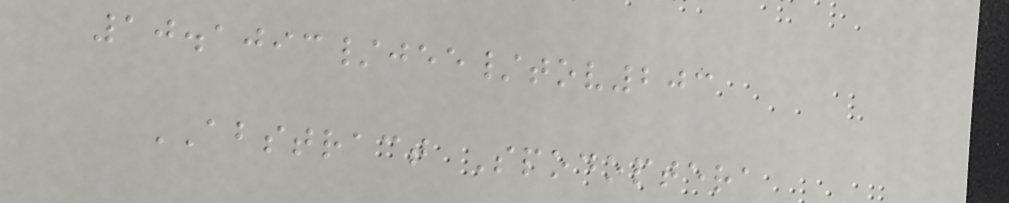10.1093/jee/tov203
ABSTRACT Spodoptera
